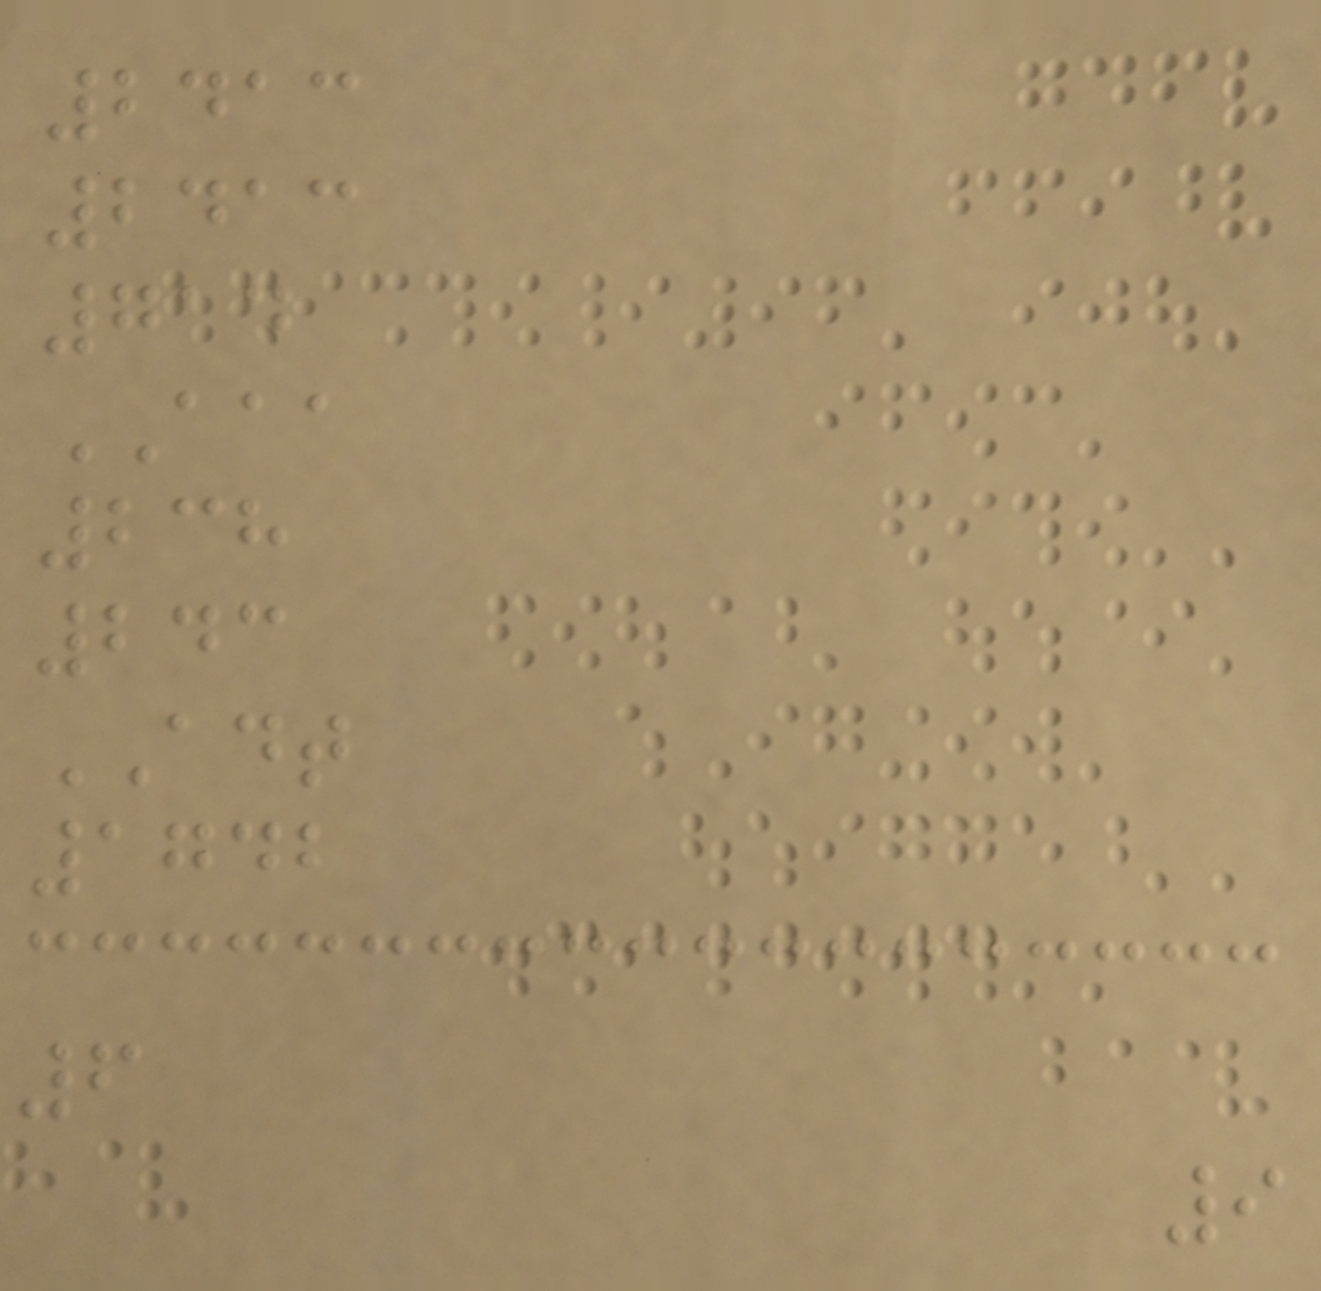2413
2413
714
AAA
238
243
ADT
1742
6
9
